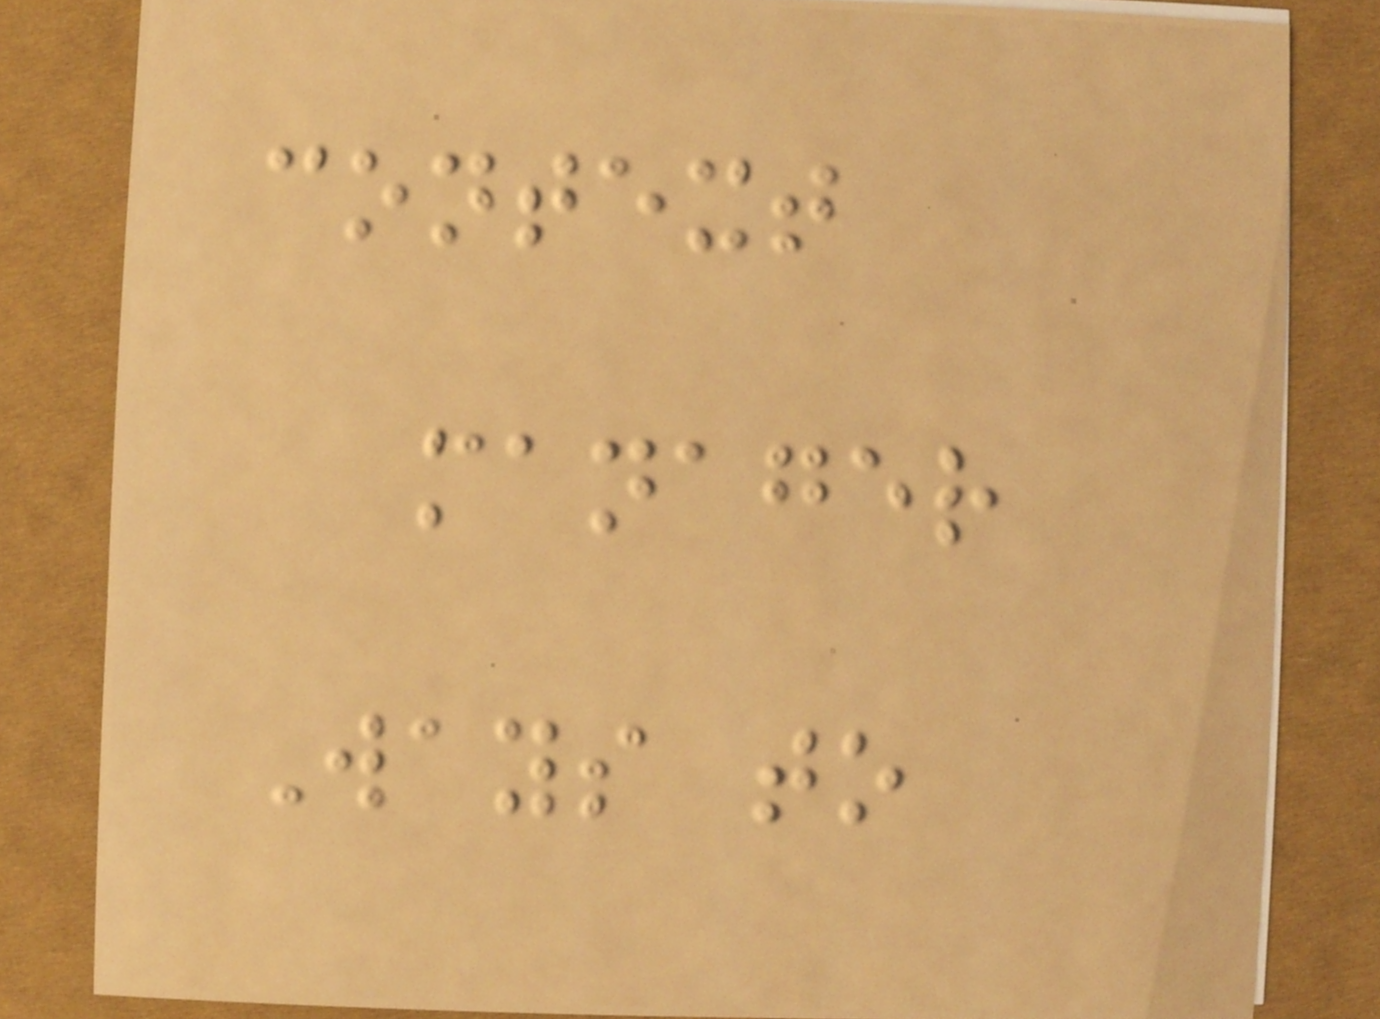context
manager
Ways to
